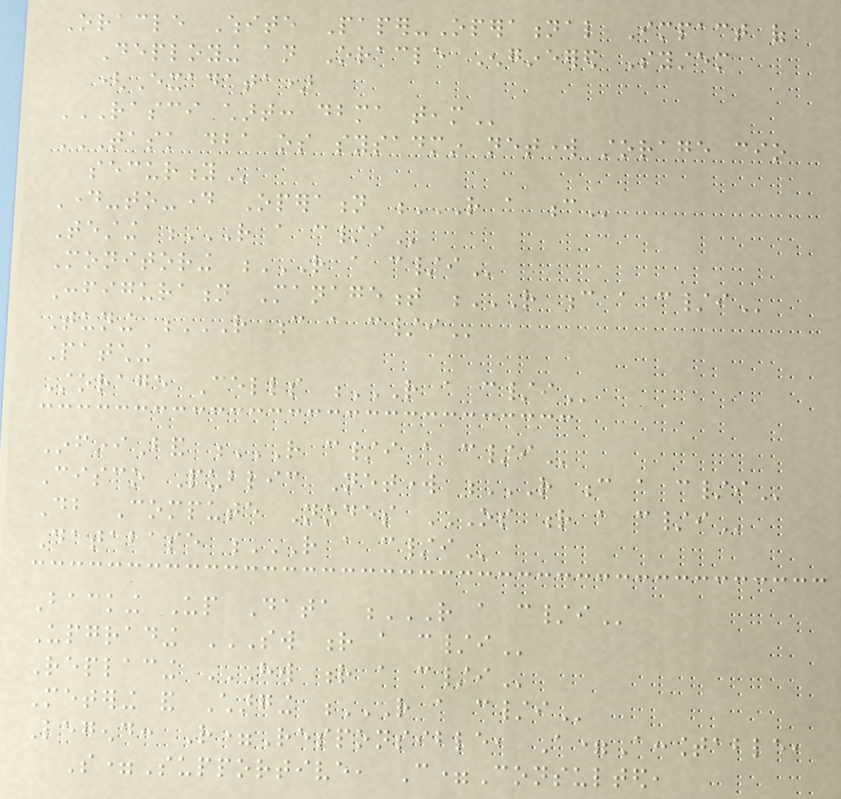Oracle White Paper-Operational Impact of
Deploying an Oracle Engineered System
(Exadata)
RASCI CHART: DBMA TEAM
TASK DBA OS SYSADMIN NETWORK STORAGE CIO
SECURITY
Day-to-day Operation R A C
Testing R A C/I
Monitoring R A C/I
Configuration Management R C A C/I
Tuning R C A C/I
Patching
Storage Cells R A C/I
InfiniBand R C/I A C/I
Cisco Public Network R C A C/I
Db Compute Nodes OS R A C/I
Database R A C/I
Backing Up Data R A C/I
Upgrading SW R A C/I
Replacing HW R A C/I
Metering and Charging R A C/I
Legend: R=Responsible, A=Accountable,
S=Supportive, C=Consulted,
